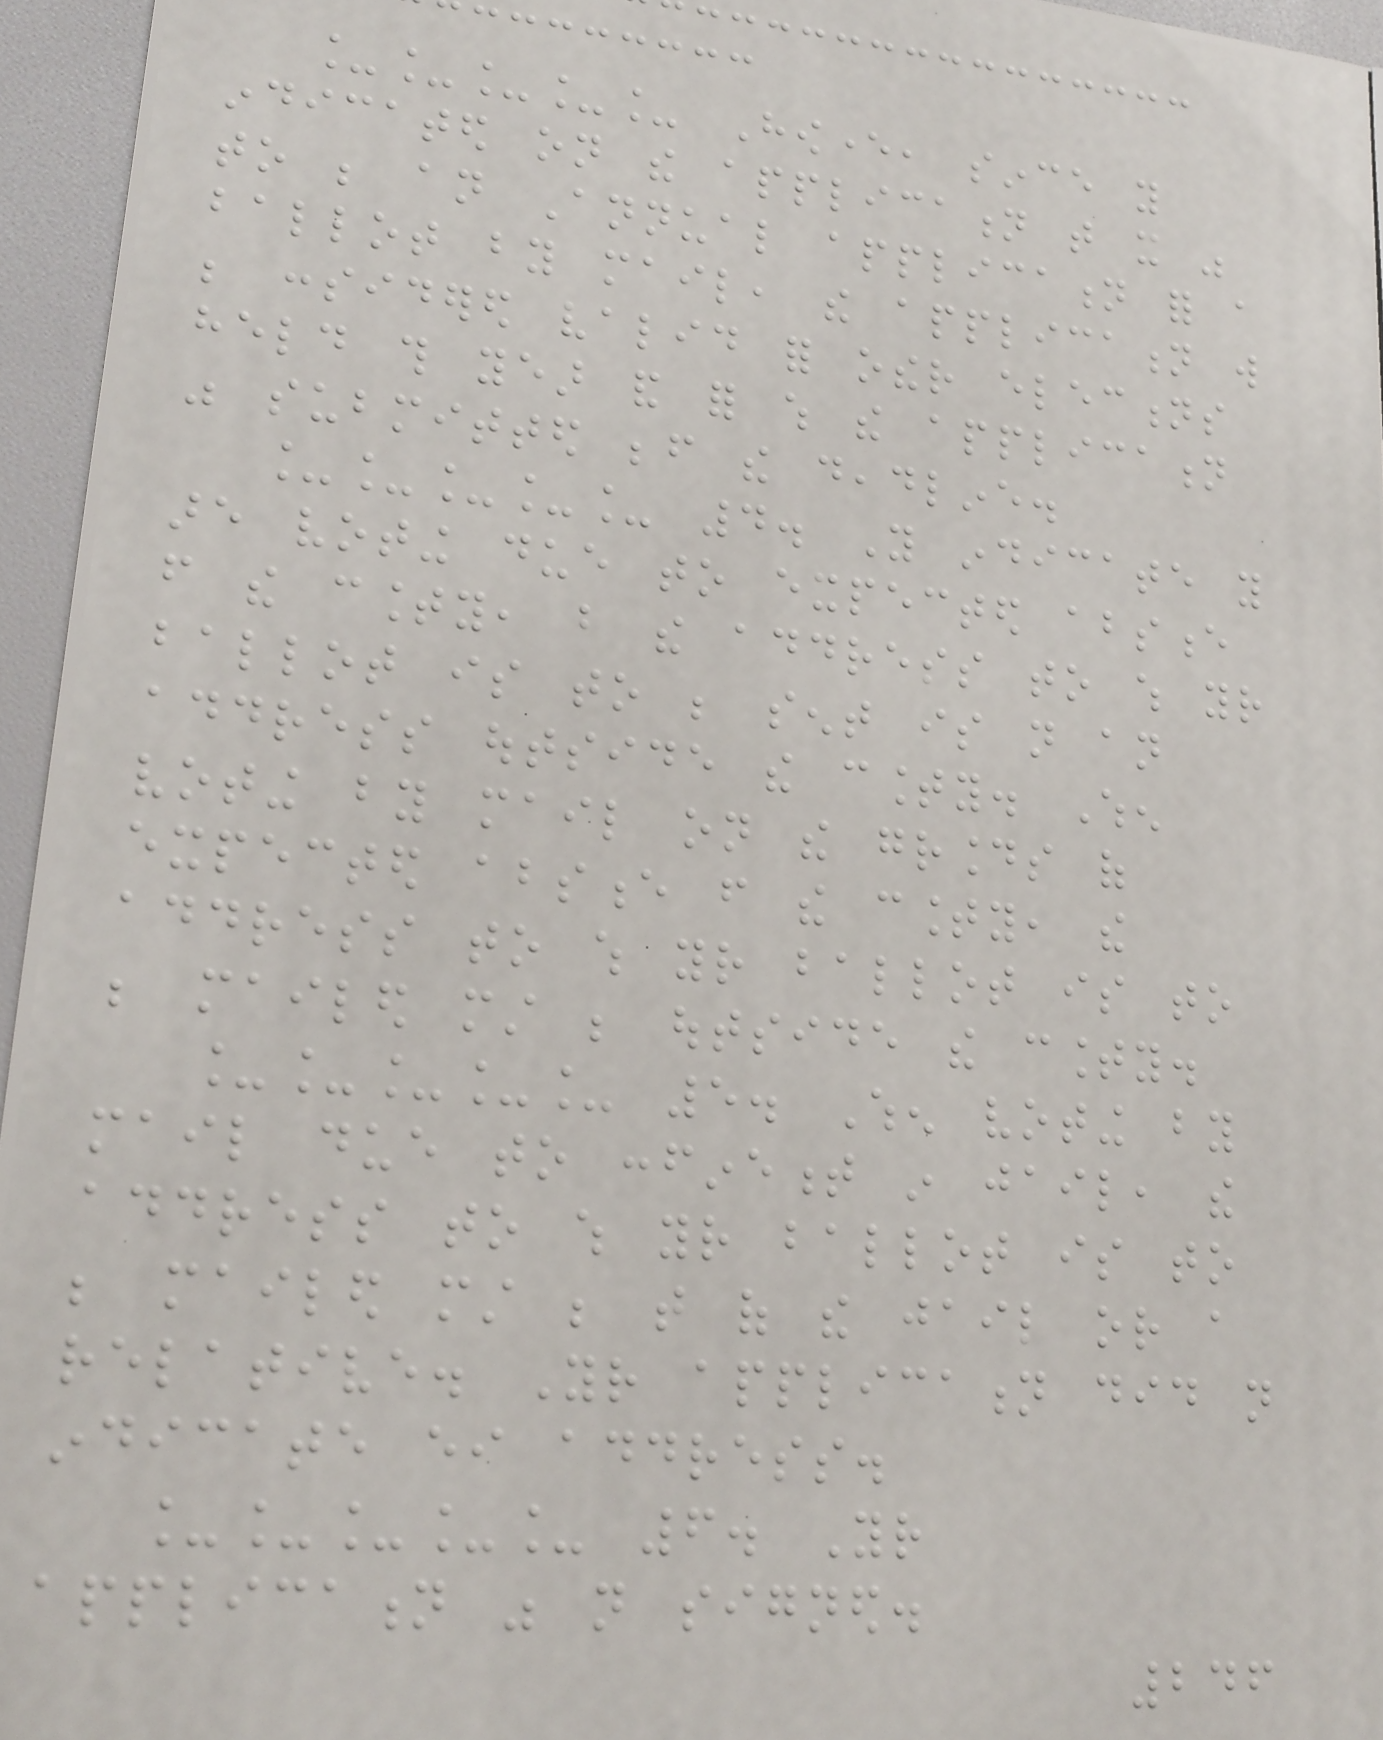_____ However, since you
indicated on the application that it was
to be an Annual application for a
ballot by mail, the application will
be considered valid for other elections
held this year and for which the application
was submitted before the deadline.
_____ 4. You indicate you
are voting due to expected absence
from the county, but the address to which your
ballot is to be sent is not an
address outside the county. When
voting by mail on the grounds of
expected absence from the county, the
address to which your ballot is to
be mailed must be outside the county.
_____ 5. When voting by
mail due to confinement in jail, the
address to which your ballot is to
be mailed must be that of the jail or a
relative. Your application did not
indicate either address.
_____ 6. Your
application was not signed.
246
